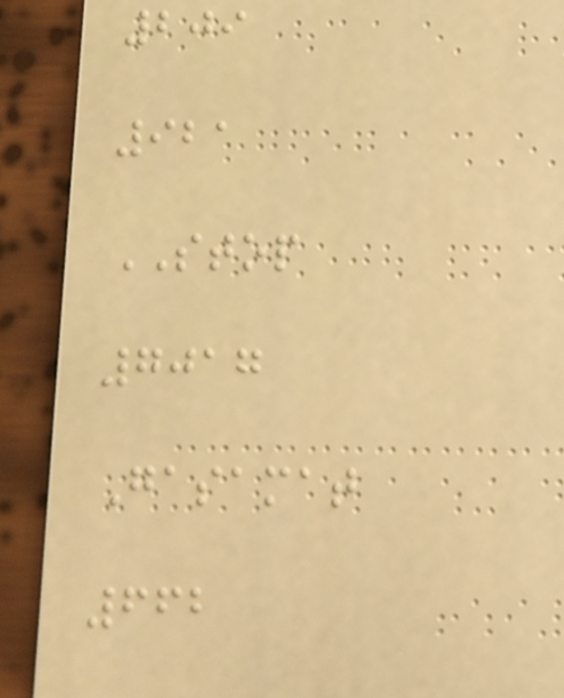209
921
STOP
7017
Gasamat
662
